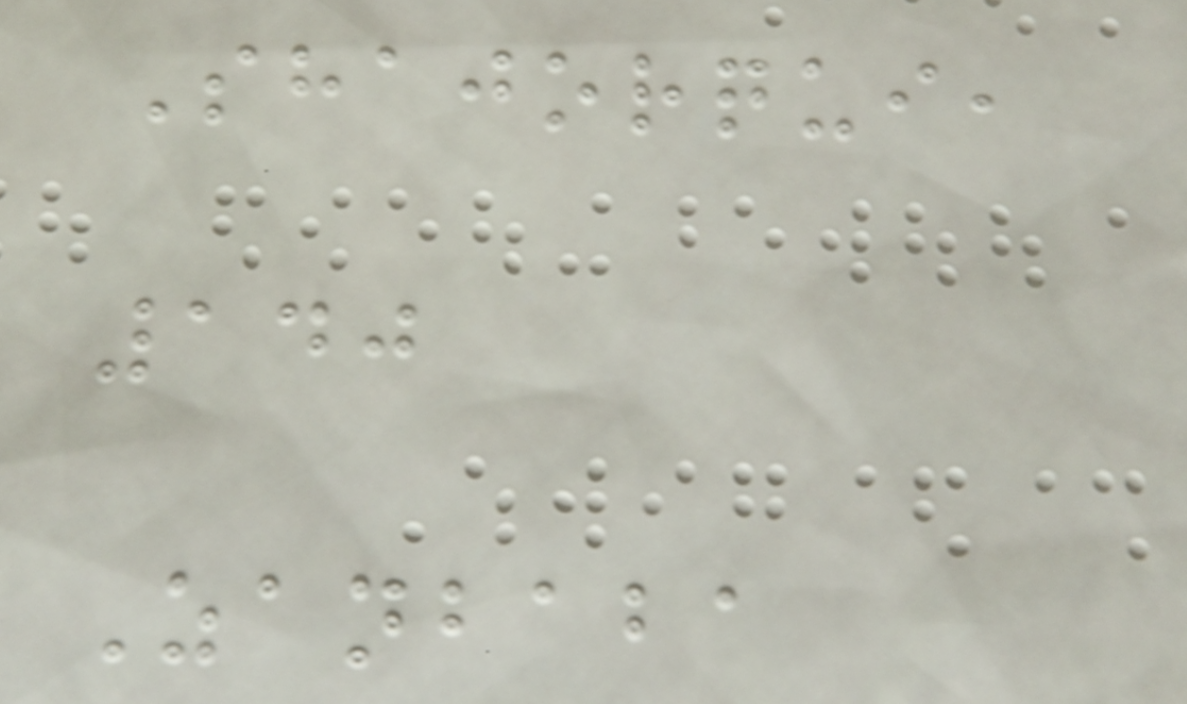Shajorqui,
140
Zanbaba
